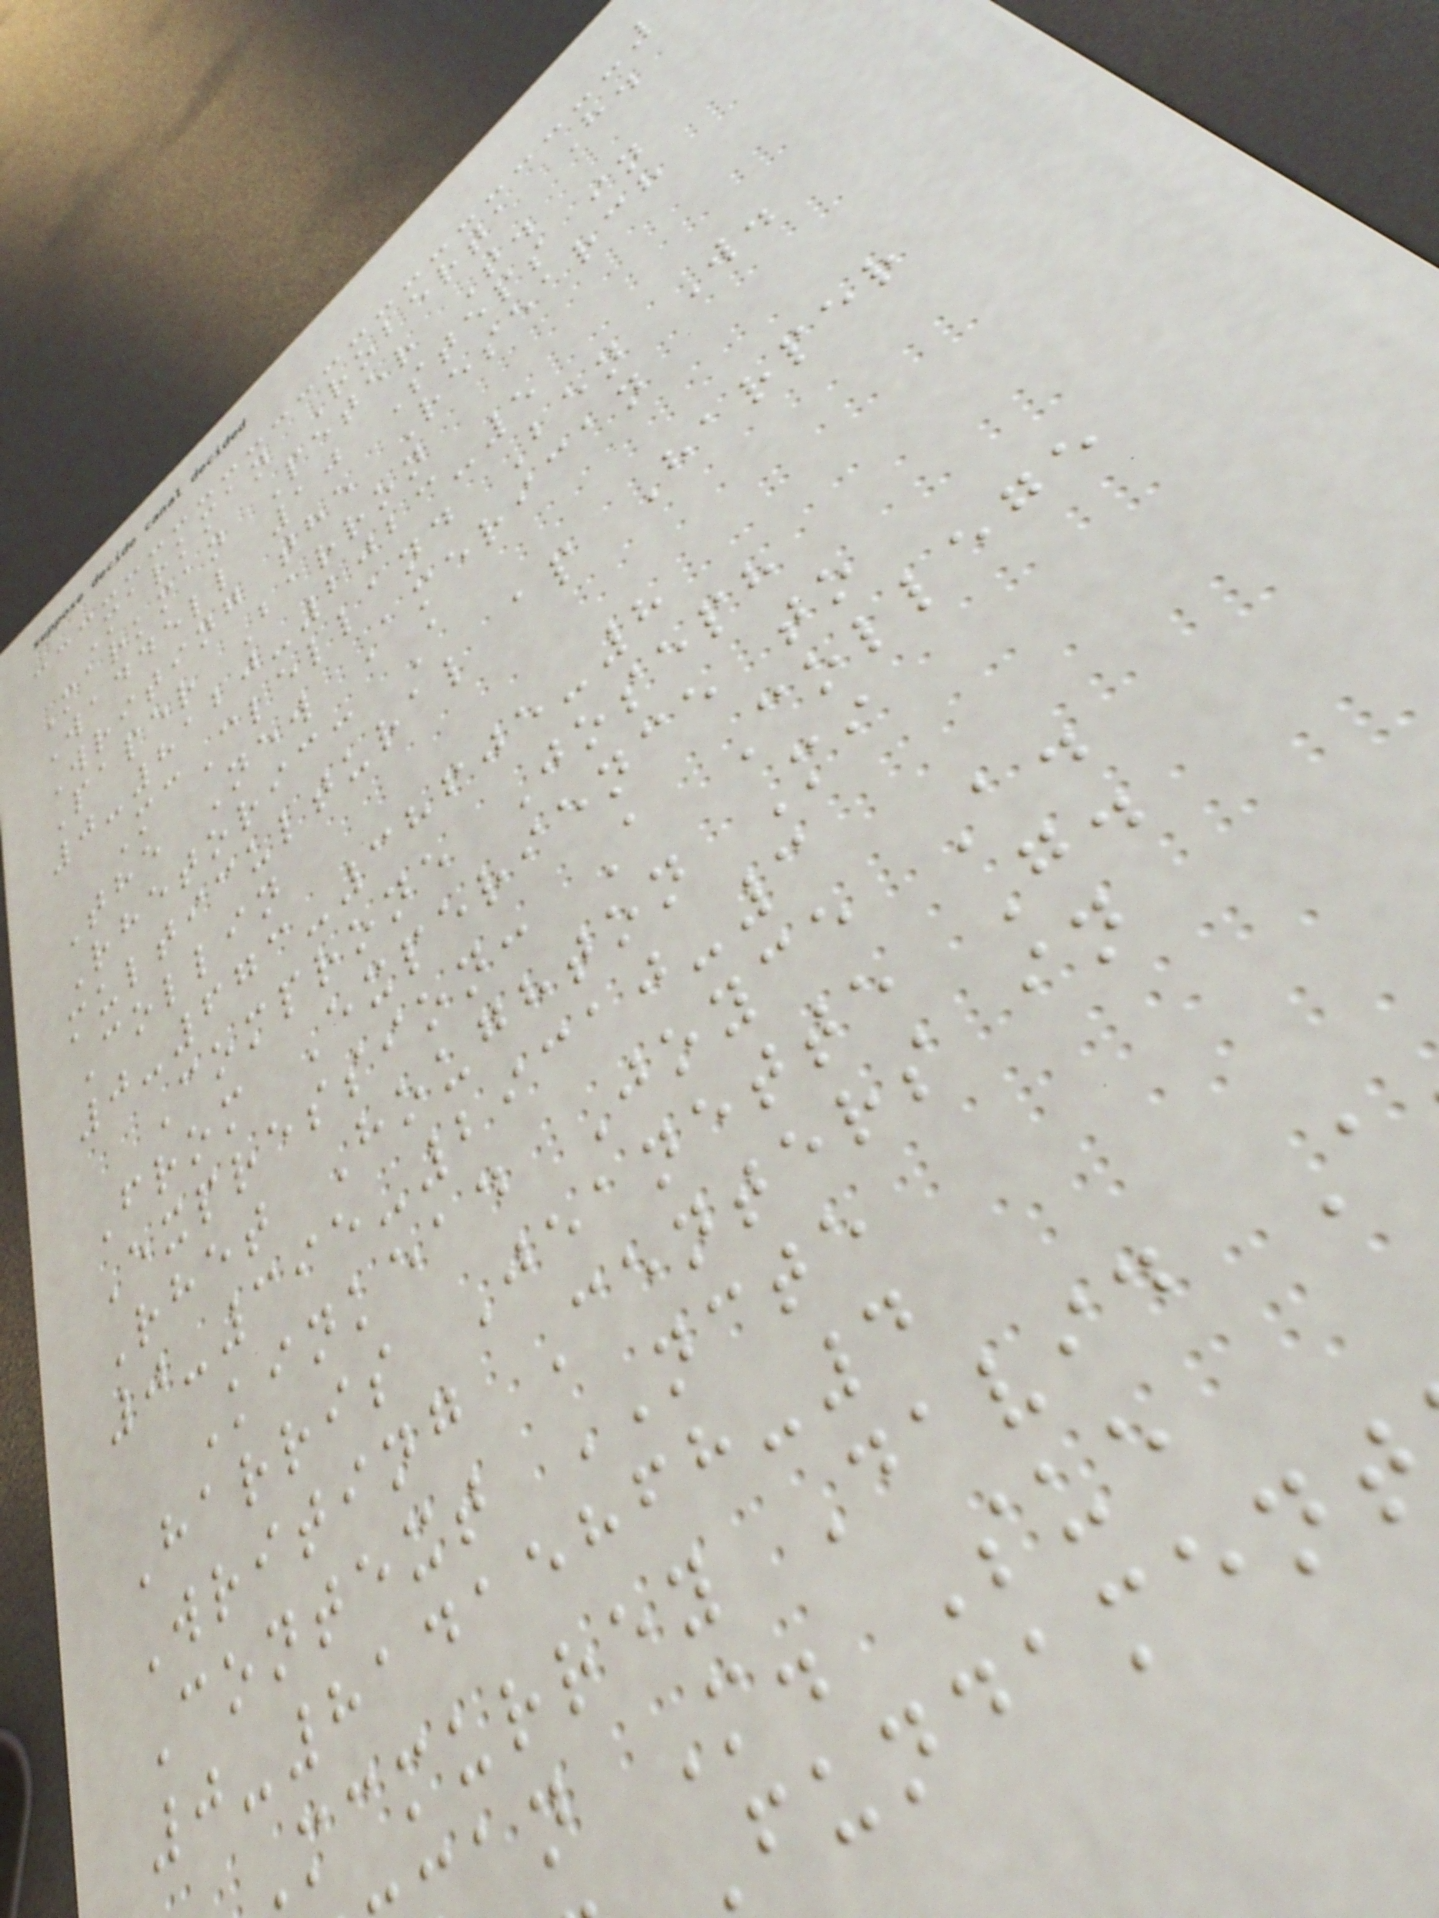Markman Roberta H.
Markman Peter T.
Waddell 10 Steps in
Writing the Research
Paper Barron
0-8120-2023-5
McClelland Ben W.
The New American
Rhetoric: A
multicultural ap Harper
Collin
0-673-38605-8
Comprone Joseph
From Experience to
Expression: A College
Rhet Houghton Mi
0-395-29310-3
Kinkead Joyce A.
Harris Jeanette G.
Writing Centers in
Context NCTE
0-81415868-4
Mcmurrey David A
an M. Sue
